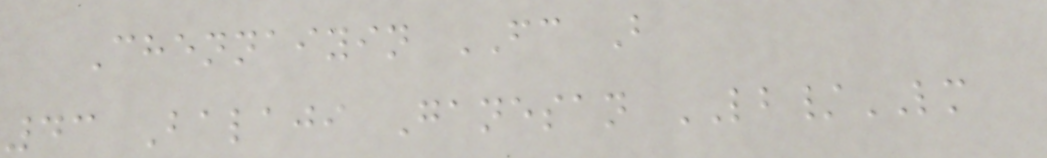Chennaiyin FC B
43 Balaji Ganesan LB/LM
